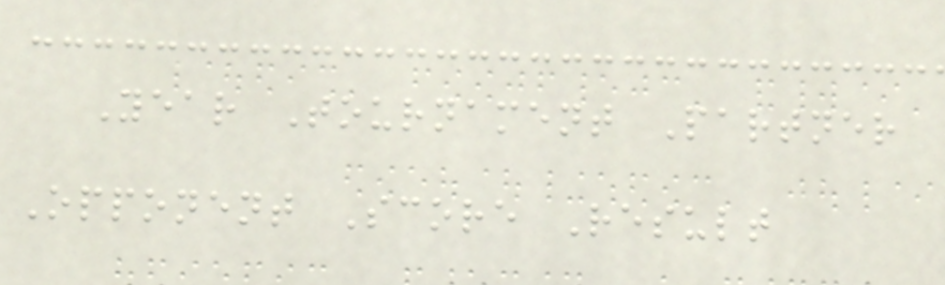Year Tournament Partner
Opponent Score Result
